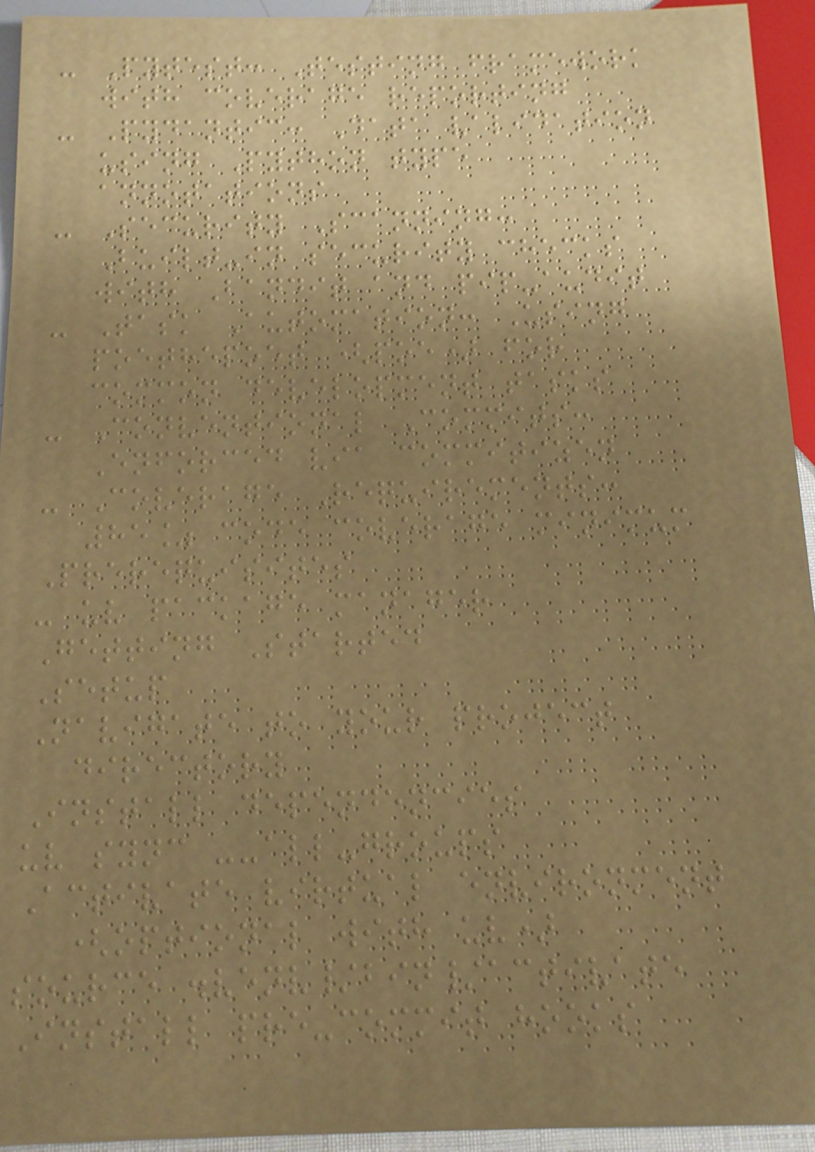- Pytest: Testing framework
with coverage reporting
- Pydantic: Data validation
using Python type
annotations
- Security Scanning:
Built-in security checks
with Bandit and pip-audit
- Task Automation: Using
poethepoet (poe) for
common development tasks
- Conventional Commits:
Enforced via commitizen
- Coverage Requirements:
85% code coverage minimum
Prerequisites
- uv package manager
Getting Started
Setup
Navigate to your project
directory
Install dependencies
uv sync --all-groups
Activate virtual environment
(optional with uv)
source .venv/bin/activate
Install pre-commit hooks
